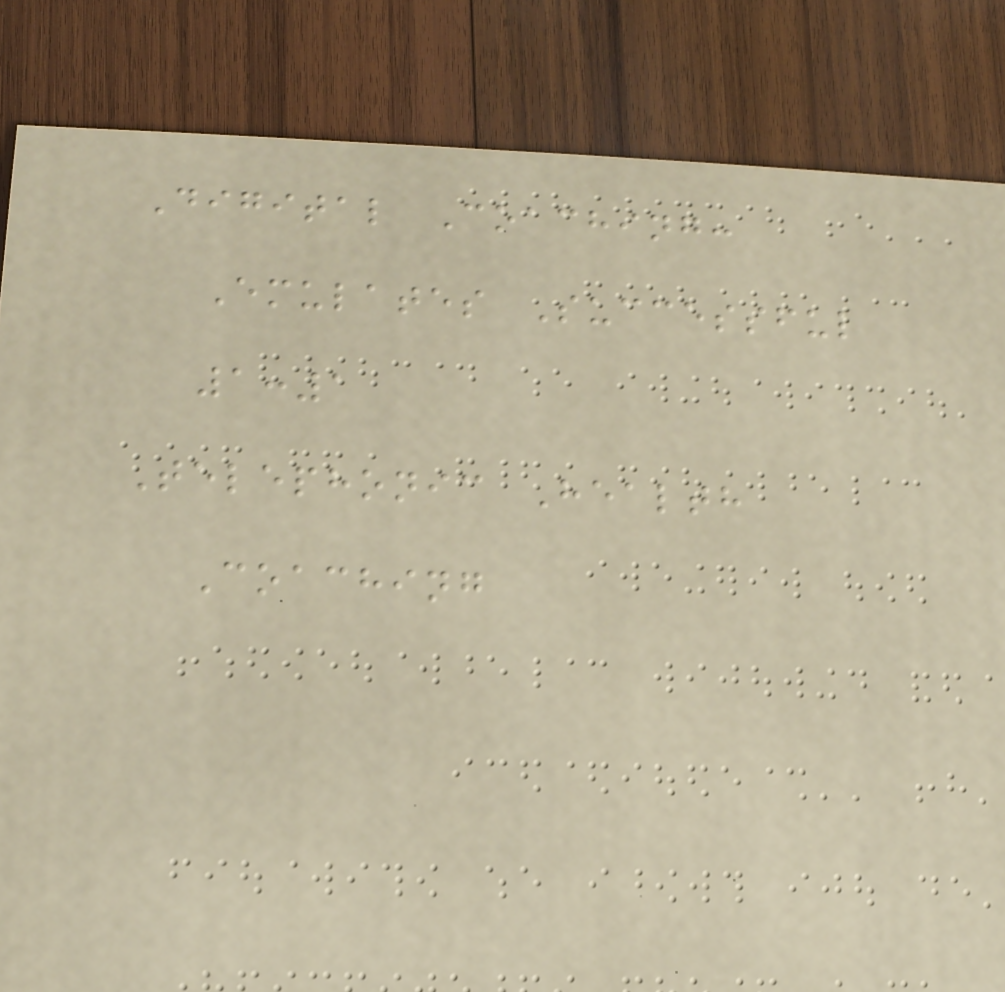Digital Coaching:
Emulates Successful
1:1
Telephonic Health
Coaching
